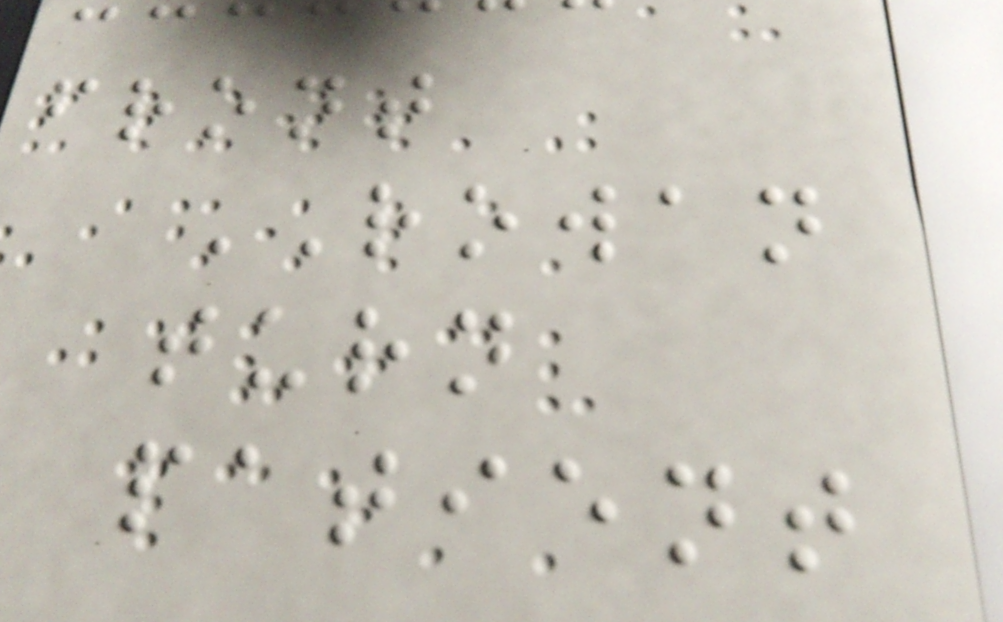front
ROWAN
turn
patient
